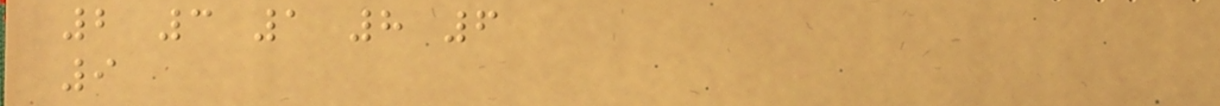2 3 1 8 6
9
